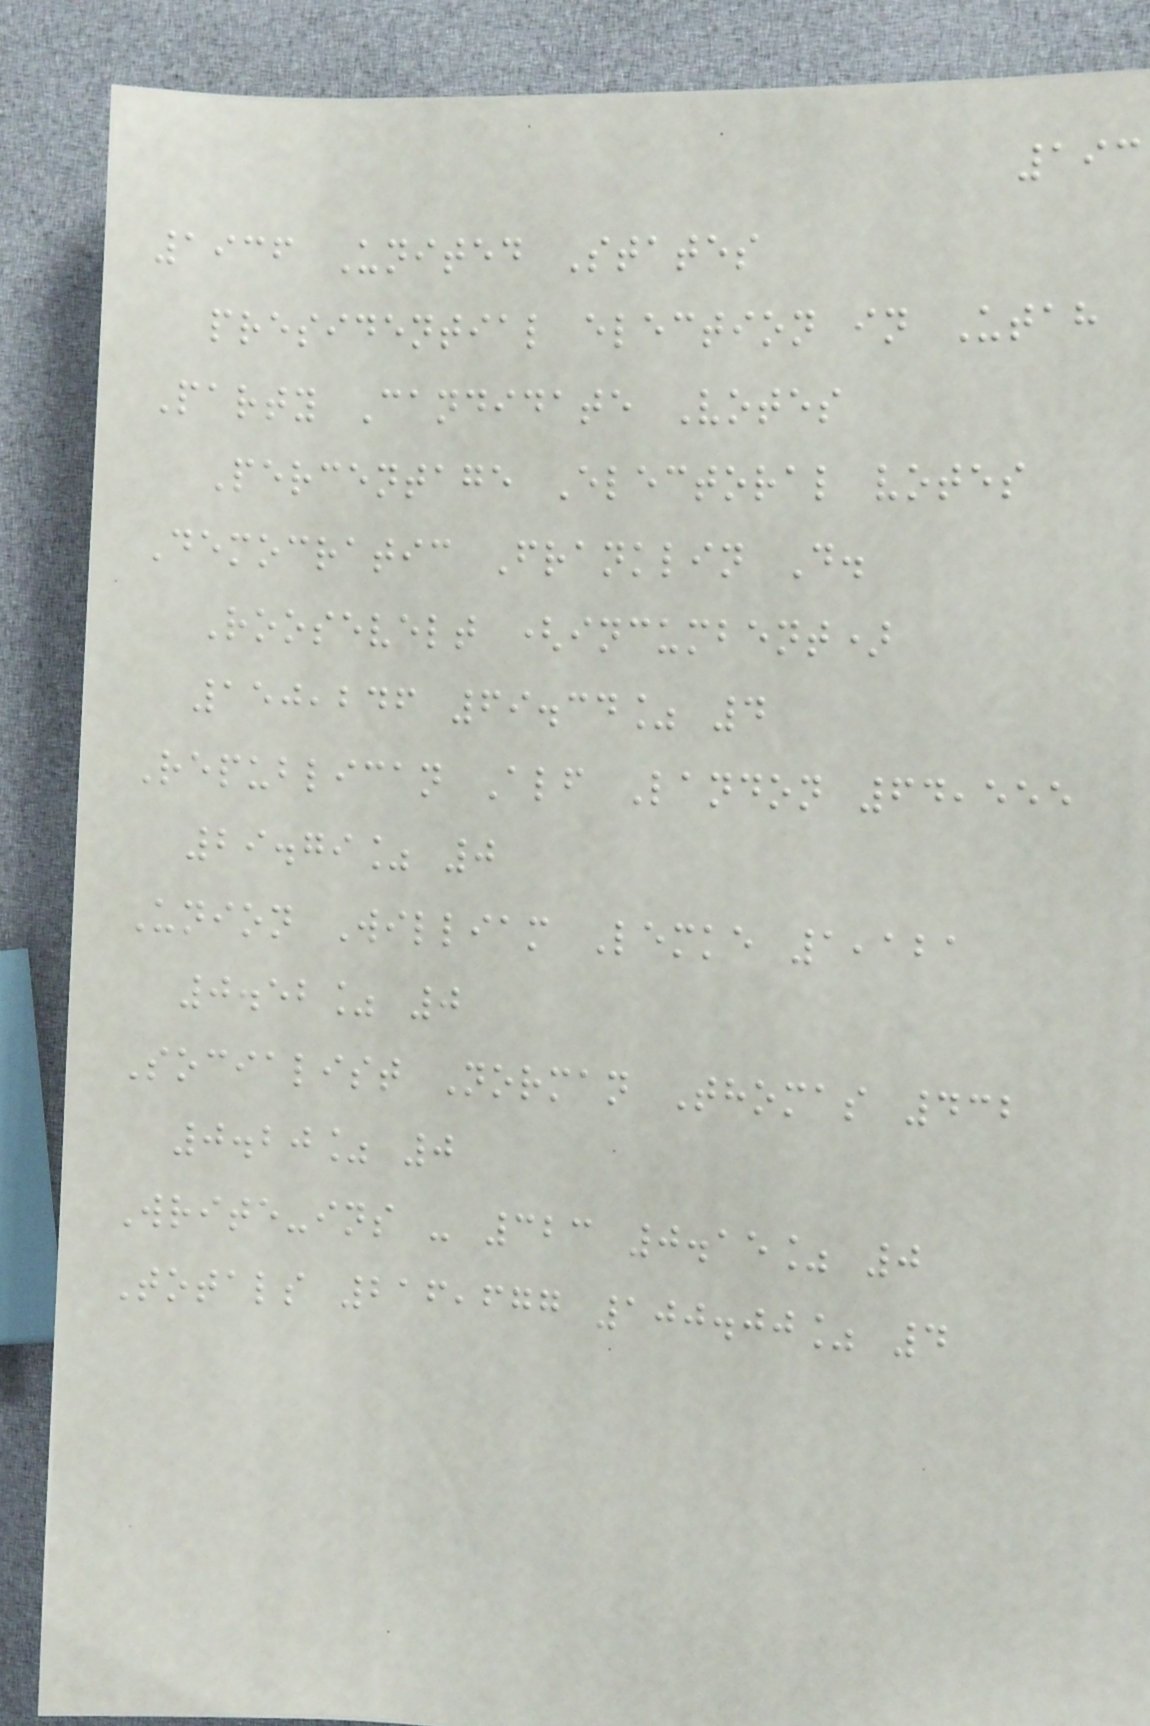193
1936 United States
presidential election in Utah
Party Candidate Votes
Percentage Electoral votes
Democratic Franklin D.
Roosevelt (incumbent)
150,246 69.34% 4
Republican Alf Landon 64,555
29.79% 0
Union William Lemke 1,121
0.52% 0
Socialist Norman Thomas 432
0.20% 0
Write-ins - 323 0.15% 0
Totals 216,677 100.00% 4
